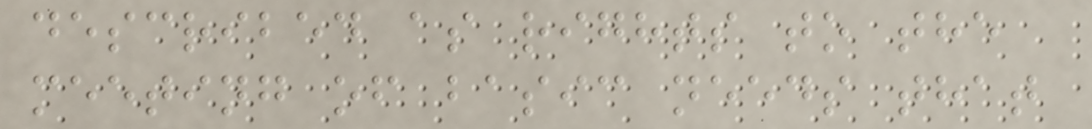described as rights to the
meeting of basic needs that
